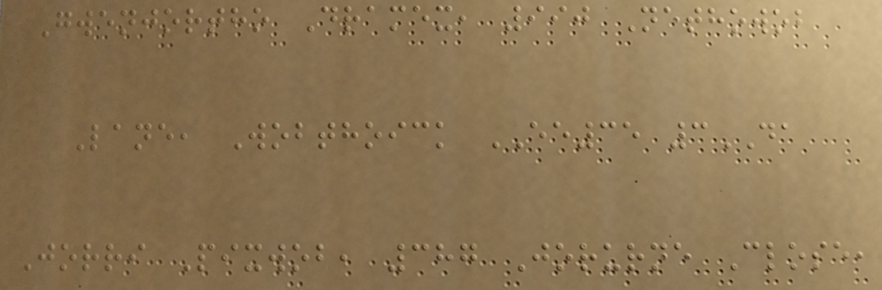Gwenjortho Dramex, 990 Nethowob
Lane, Wobthoick EE35 3DA
Jorri Pixwob, 387 Jorurne Close,
